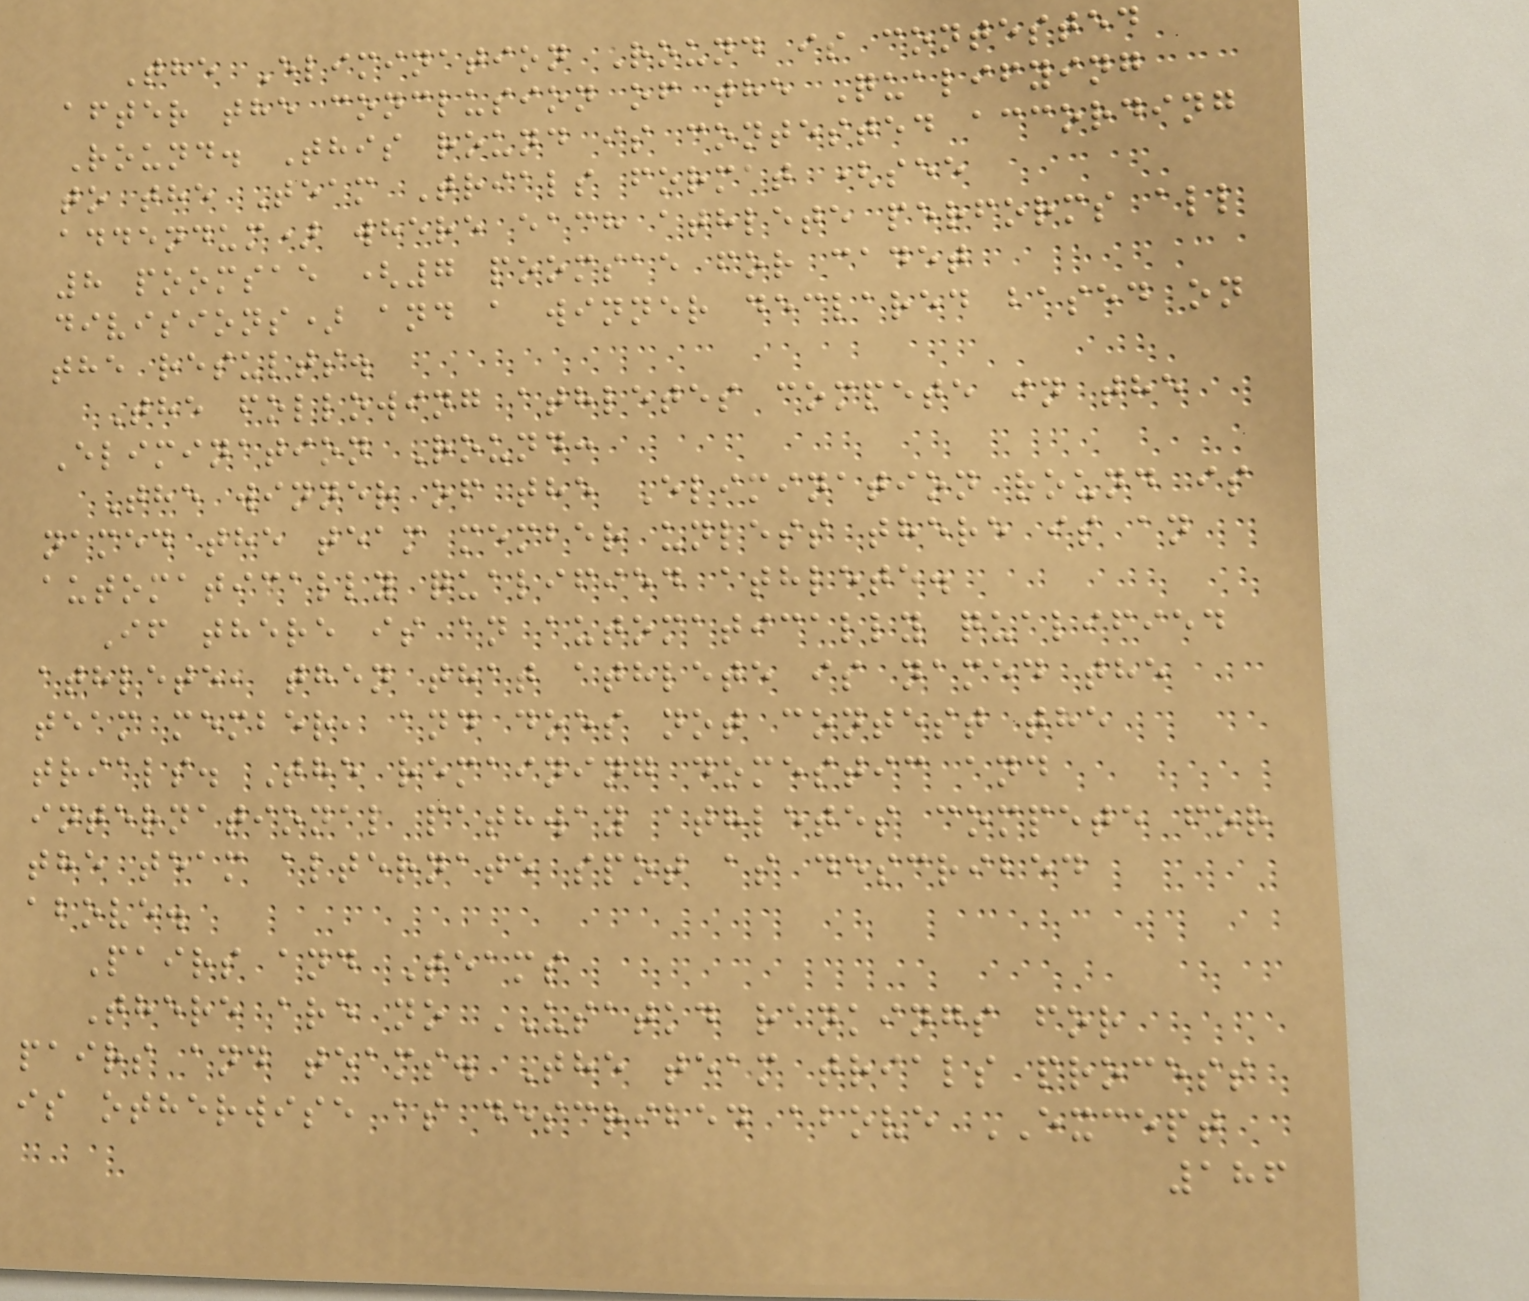The Elimination Round is contested
after the conclusion of the Qualifying
Round. This round is contested according
to the Team Trials format (see
addendum) where each athlete performs all
8 poomsae (7 poomsae for cadet
divisions) and a winner declared based on
the results.
The following athletes compete in the
Elimination Round:
The winner of the Elimination round is
named the team member unless there is an
automatically qualified athlete.
If there is an automatically qualified
athlete, then that athlete is named the
team member, and does not contest the
trials. The remaining domestic and
international pathway athletes compete for
the team alternate spot as described
above.
Pairs and Teams
There are no USATKD rankings for
pairs and teams. The team trials process
is otherwise as described above EXCEPT
186
